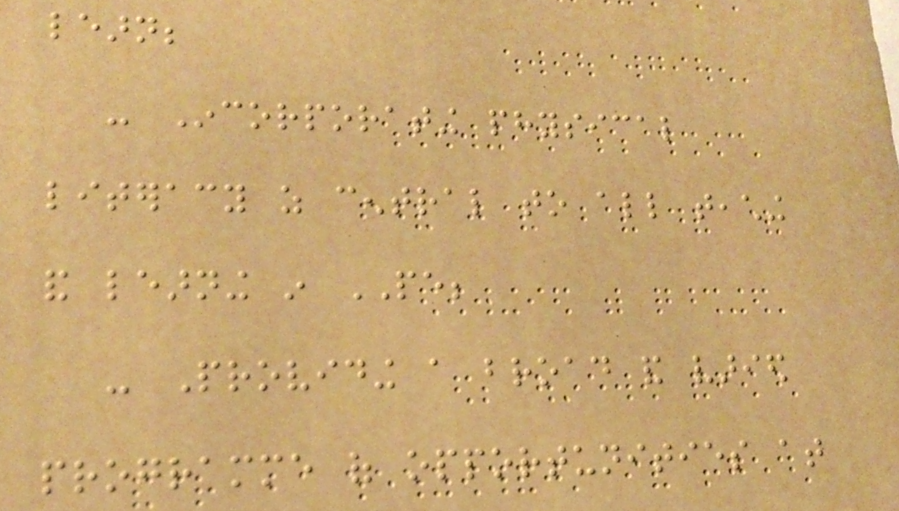learn;
- Incorporating physical
literacy as central to all teaching
and learning in PE;
- Providing a broad and varied
programme of opportunities at
